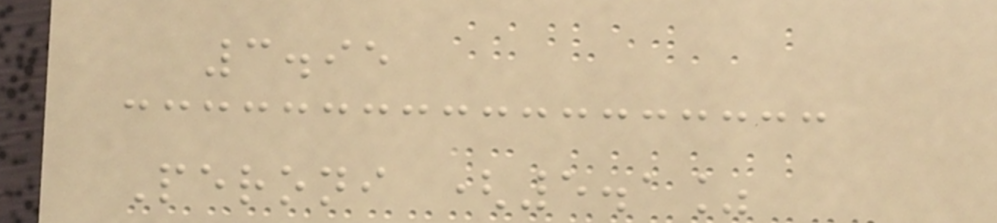3.95
Peroni (5.1%
